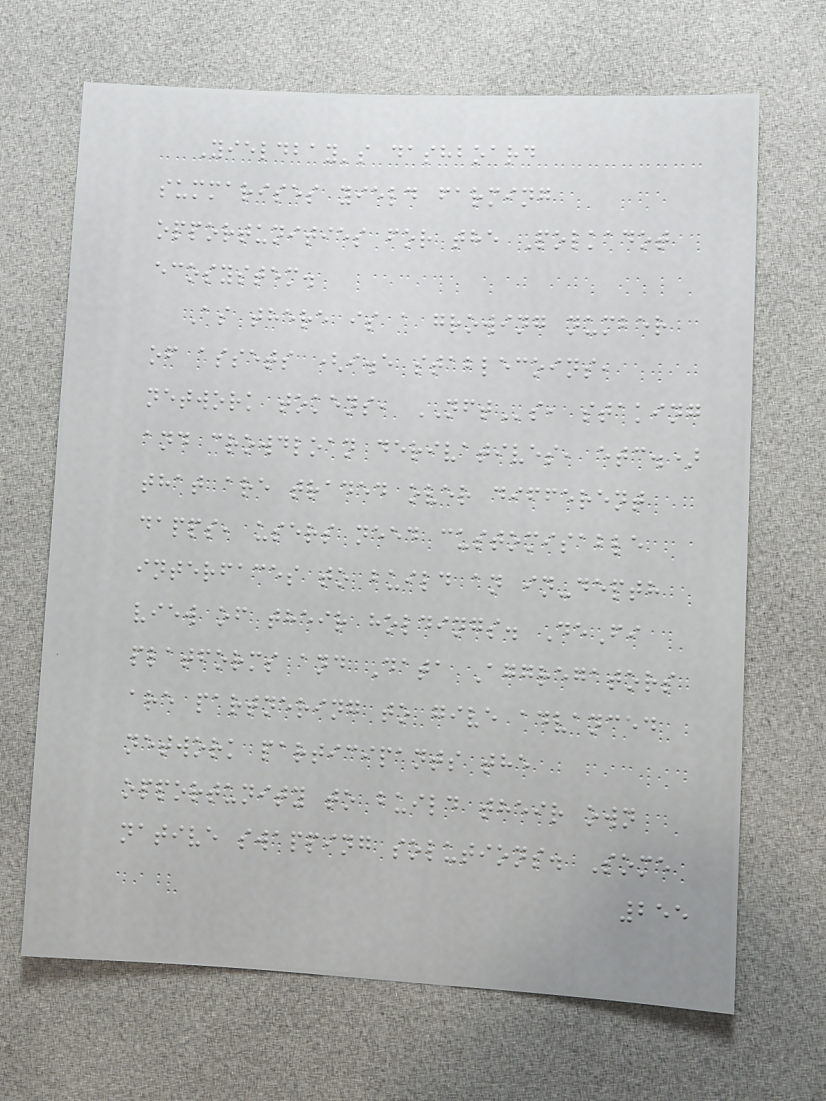Yieldbay's dashboard
summarises yield farming
opportunities for the Polkadot
ecosystem.
As there is a growing number
of assets (i.e stablecoins,
network tokens, NFTs, staking
and crowdloan derivatives, etc.)
that are traded over different
dapps, users need customisable
interfaces to build an in-depth
view of their holdings. DeFi
platforms and Data Aggregators
are partnering to give advanced
network participants the
opportunity to build their own
native swapping solutions. Some
255
